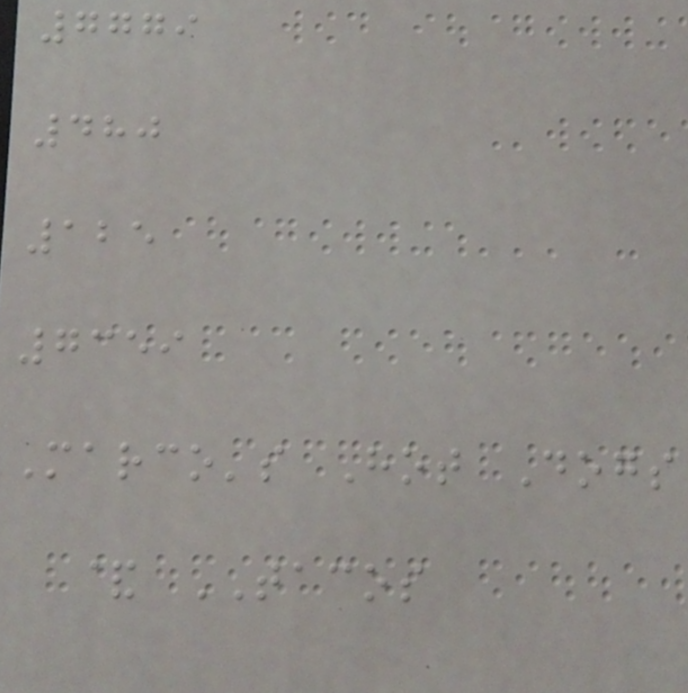7779
480
125
7359
Marco's Hot Dogs
& TACOS
